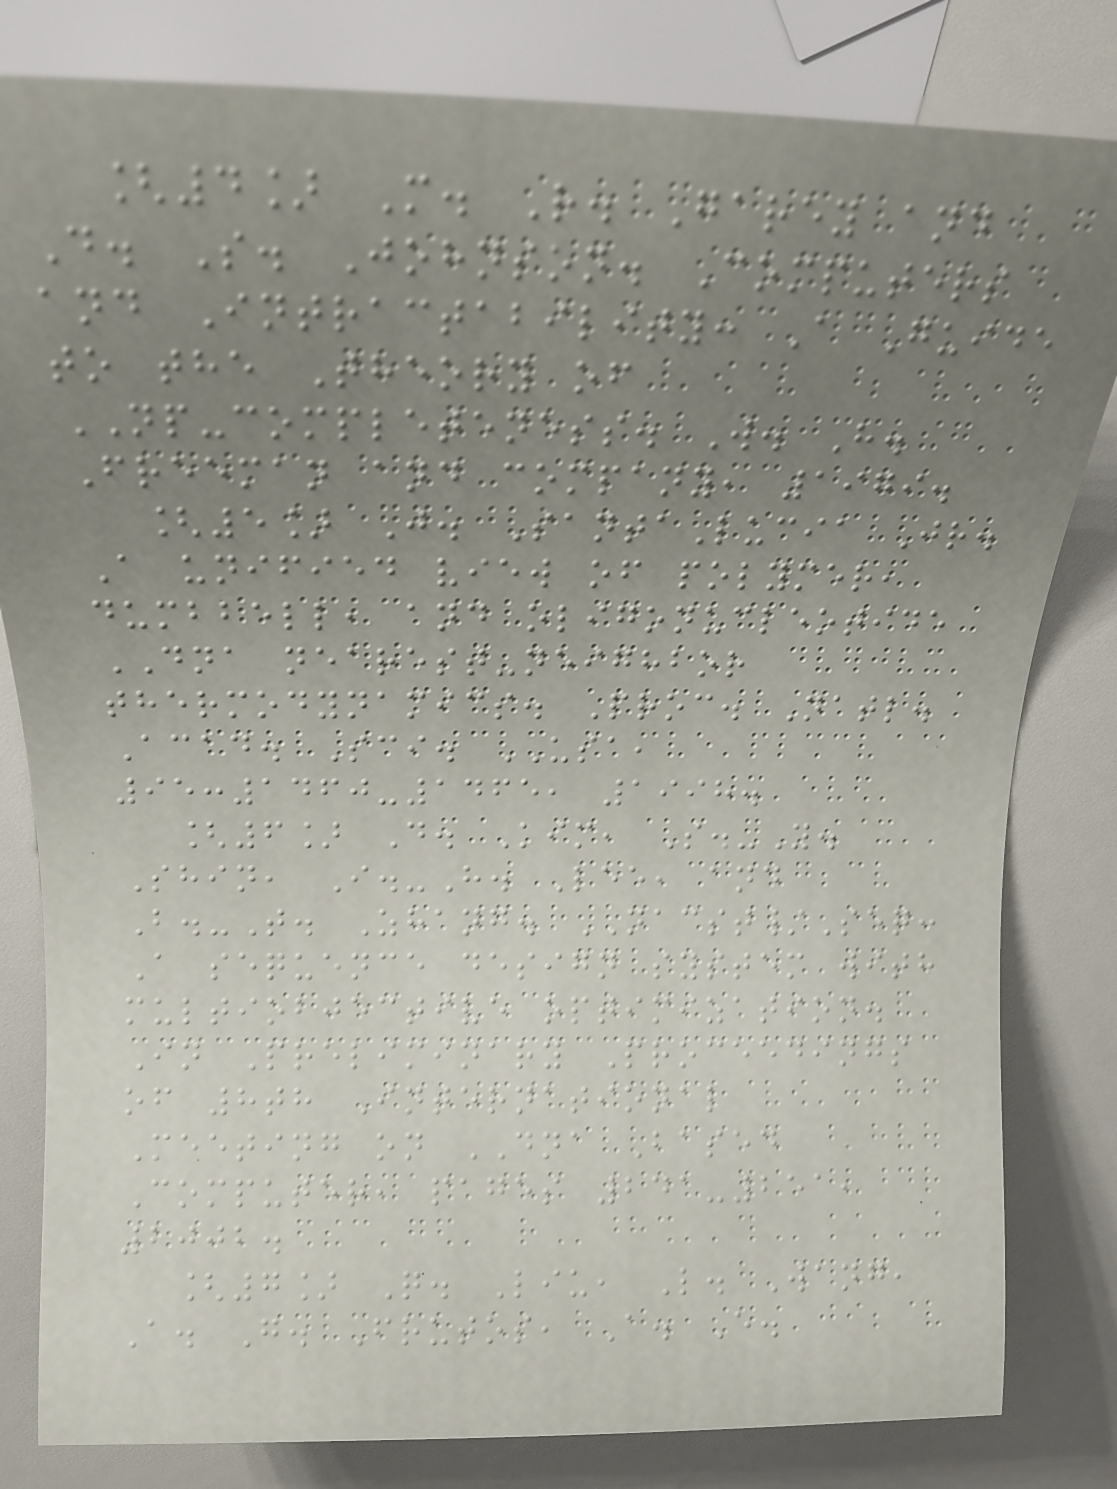[4] M. R. Garey and
D. S. Johnson. Computers
and Intractability: A Guide
to the Theory of
NP-completeness. W. H.
Freeman and company, 1979.
[5] J. SantaLucia Jr.
A unified view of polymer,
dumbbell, and oligonucleotide
DNA nearest-neighbor
thermodynamics. Proc. Natl.
Acad. Sci. USA,
95:1460-1465, 1998.
[6] D. Kim, S.-Y.
Shin, I.-H. Lee, and
B.-T. Zhang. NACST/Seq:
A sequence design system with
multiobjective optimization.
In Preliminary Proceedings
of 8th International
Meeting on DNA Based
Computer, pages 241-251,
2002.
[7] Q. Liu, L. Wang,
A. G. Frutos, A. E.
